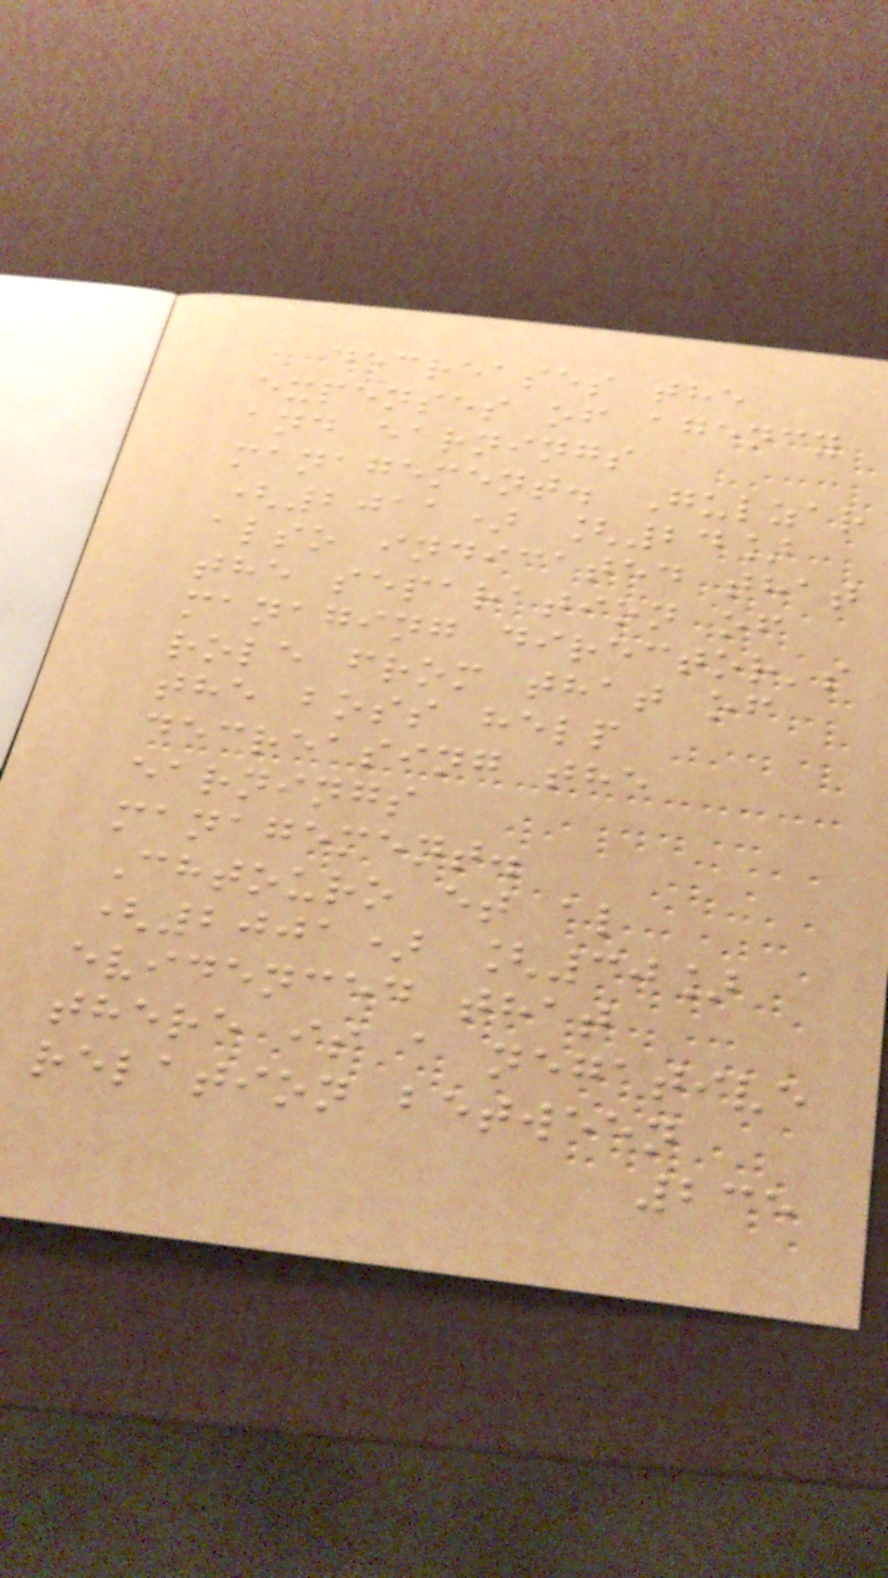decreases the
expenses of agency
and earnings
management. Gulzar
(2011) [24]
also indicated that
the separation of
managing director's
role from that of
the boss help
decreasing the
earnings
management.
Chtouro et al
(2001) [30]
evidenced that
there is a negative
relation between
235
